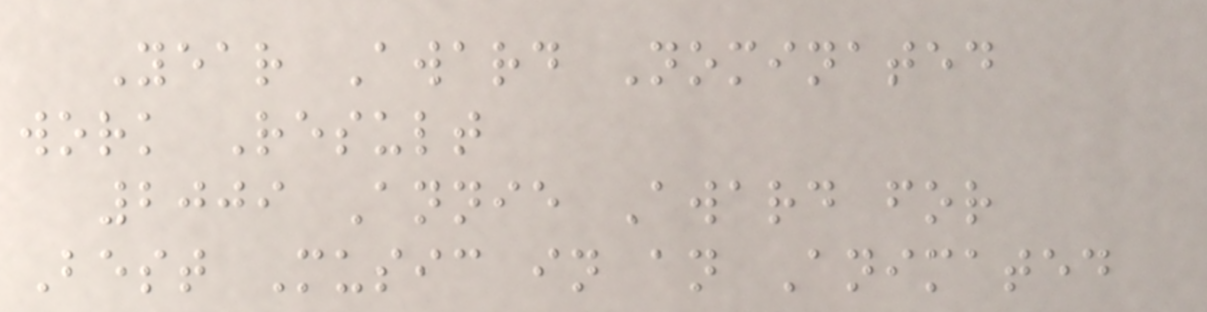Year Award Nominated
work Result
2009 Annie Award for
Best Music in an Animated
